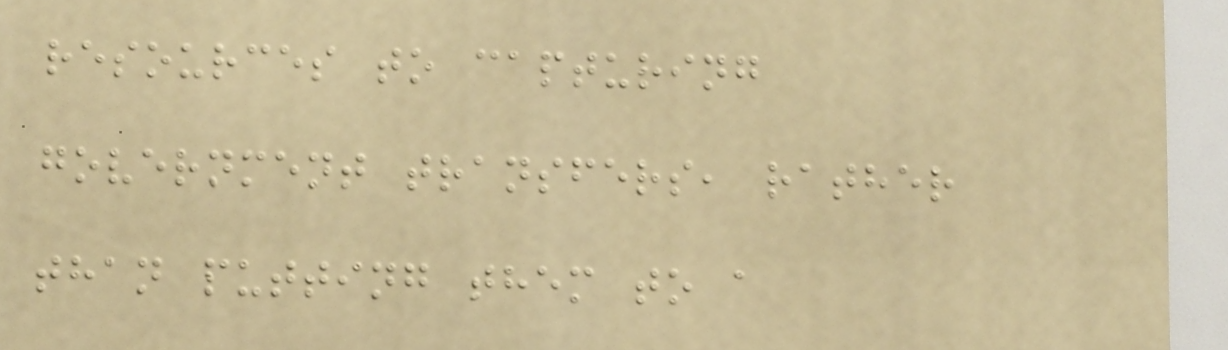resources to capturing
government transfers, rather
than putting them to a
